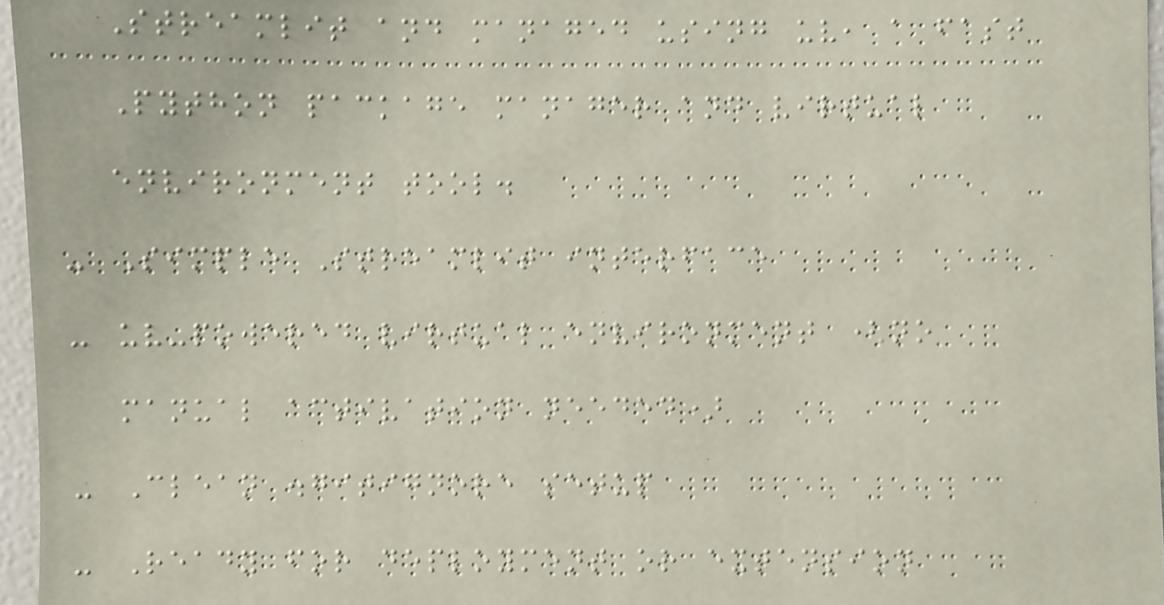Streamlit and managed using uv, a fast
Python package manager and virtual
environment tool.
- Simple Streamlit interface
- uv-powered virtual environment (no
manual activation needed)
- Clean .gitignore setup
- Ready for deployment or extension
